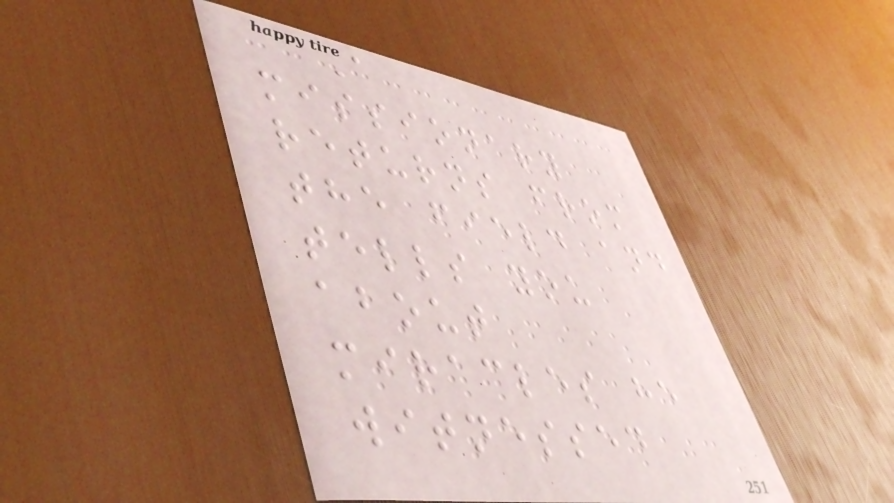A
missionary
returns from
the field and
tells you
about
miracles he
witnessed
